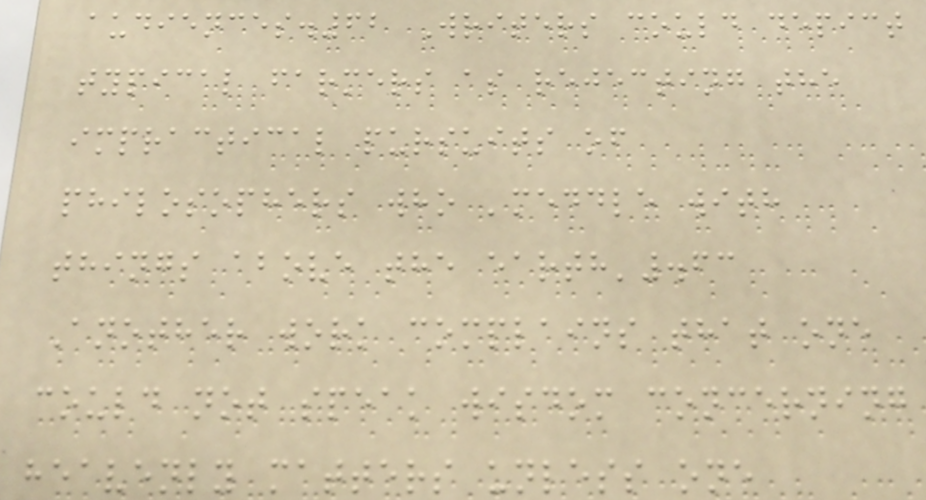audiences.62 Writers could depict
typical farmers as rejecting the
impractical pursuits of
philosophers who 'meddle with
things above the earth'.63
Another work complains that one
could not speak wisdom concerning
heavenly matters unless one
